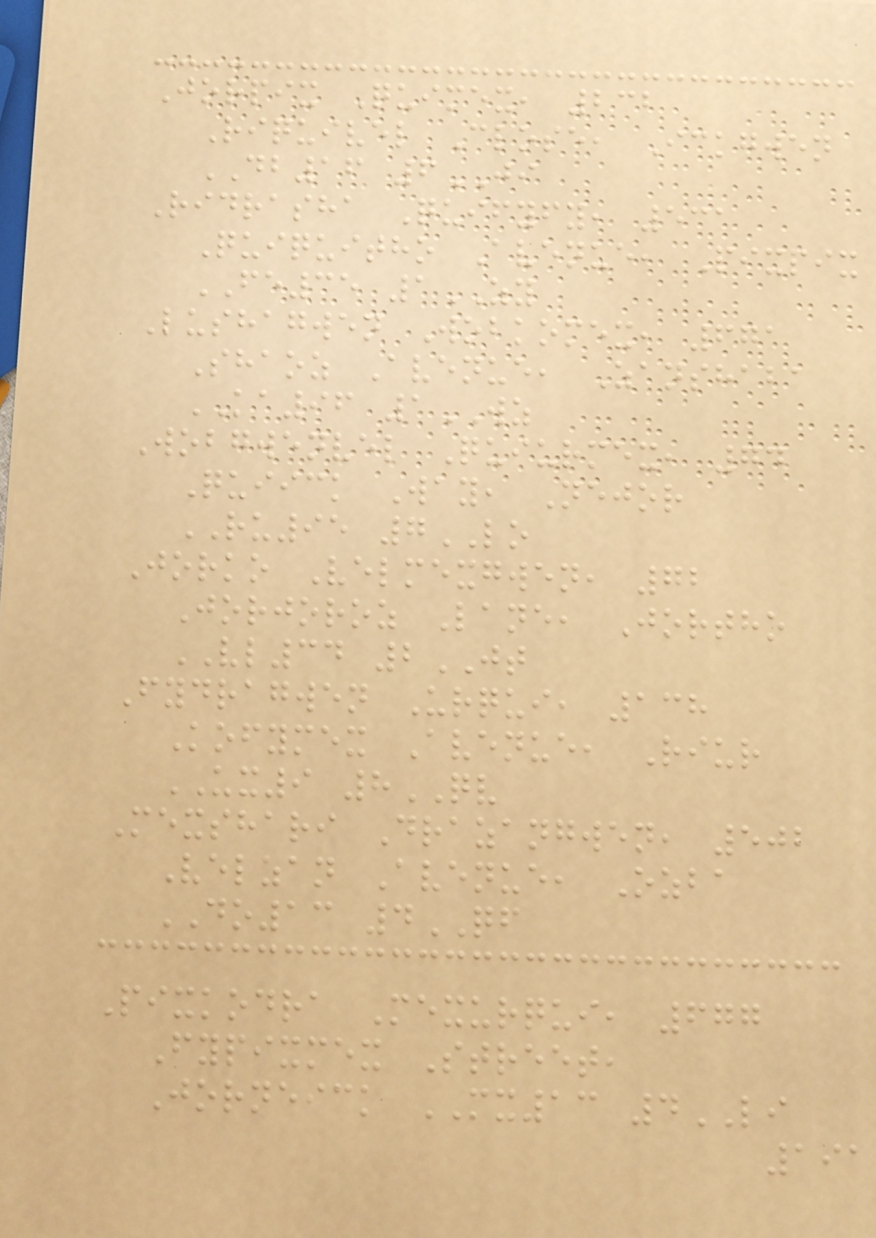Jorpix Quimex, 232
Riquivel Close, Ickgwen
DB16 6JI
Ridrasha Quifyfy, 531
Quiquitho Avenue, Pixpix
FE35 1ZY
Lushagwen Wobkomex, 671
Shaoz Avenue, Zanshaba
KA96 1WZ
Wobgwenvel Quiurmex, 74
Quiick Way, Nejor
RU95 7LO
Jorko Velmexgwen, 72
Jorjoroz Lane, Jortho
VL34 2JT
Fydragwen Urqui, 138
Kofymex Avenue, Riur
UX9 8QV
Mexshari Drazangwen, 502
Velzan Avenue, Ozba
DO13 4QF
Pixkodra Mexurqui, 677
Fypixmex Street,
Jorneick MX13 4LI
191
